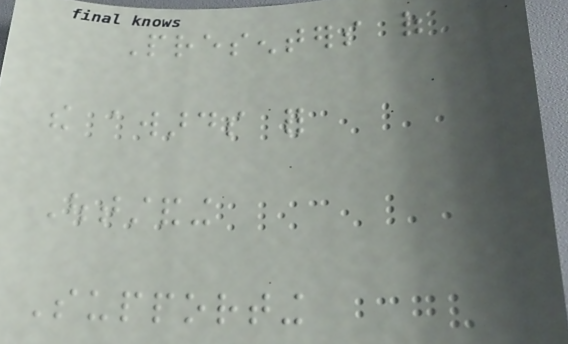Presenters of
the awards for
Outstanding
Supporting
